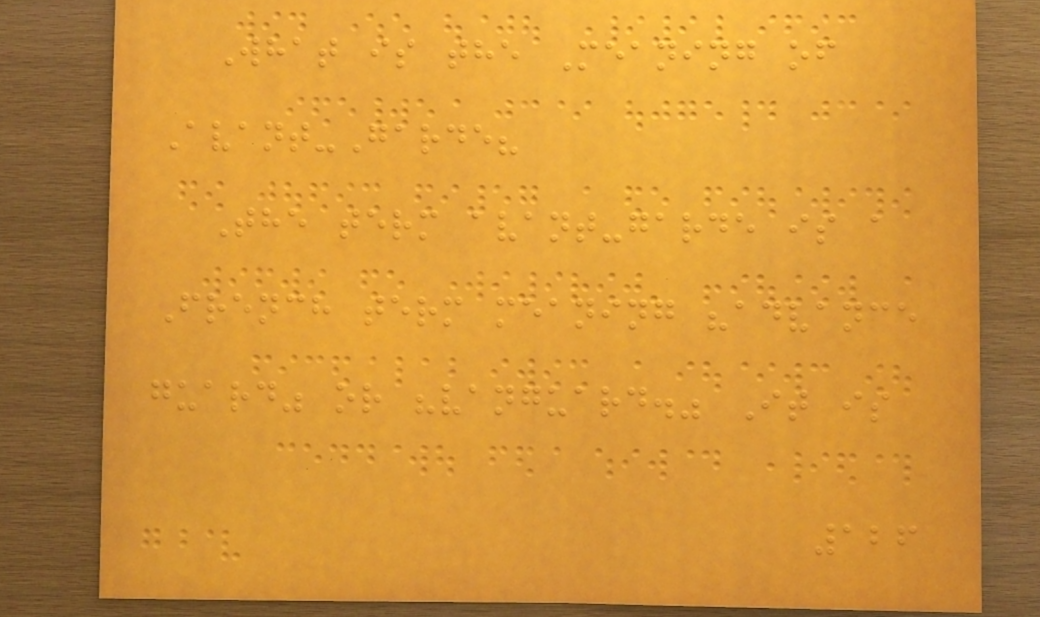What is the Meaning of
Avant-Garde?
The term avant-garde is a
French term meaning "advance
guard" or "vanguard." It is
126
